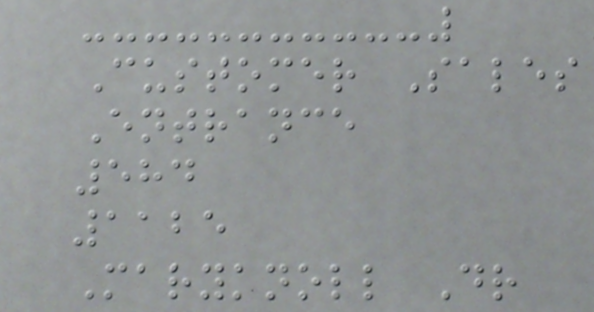Customer Sales
Entrance
584
1125
Maryknoll Dr
